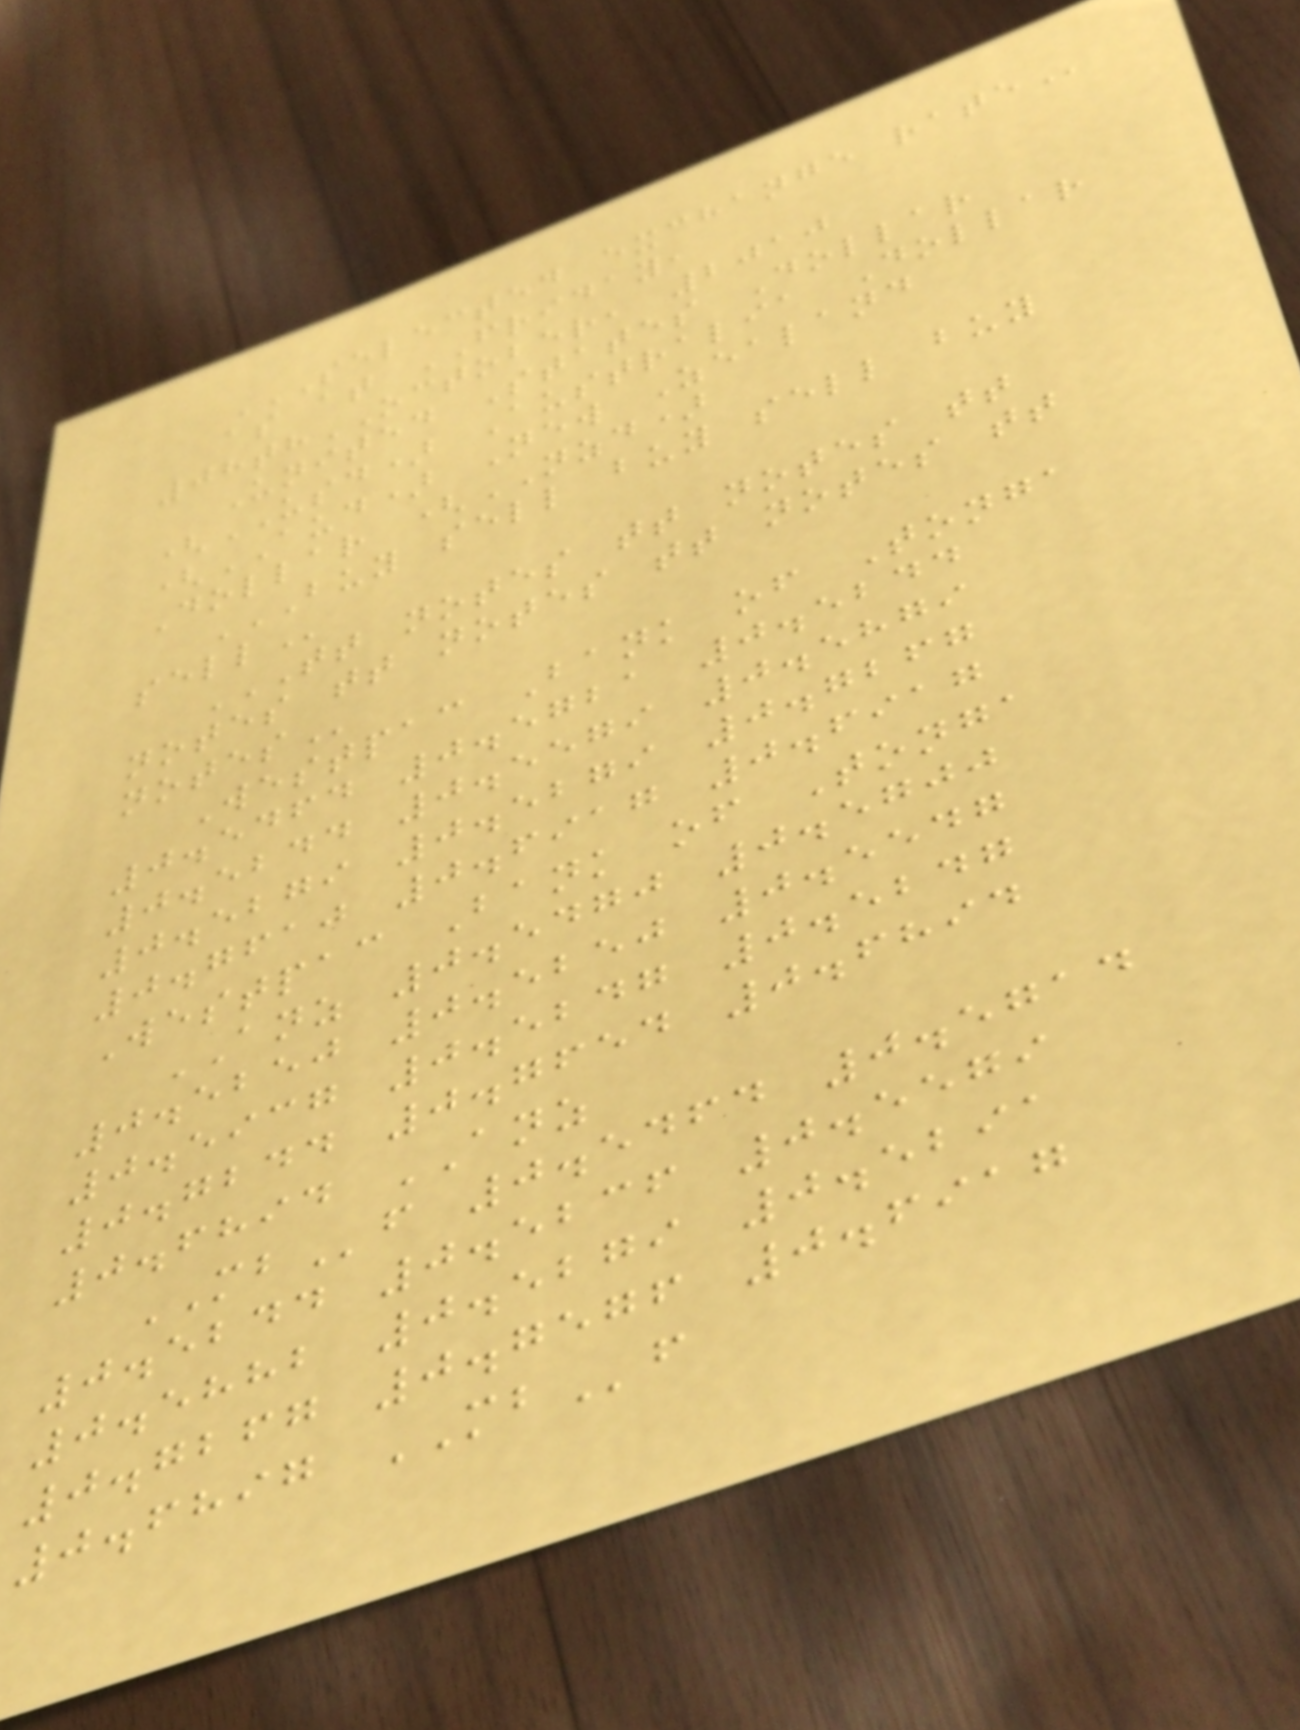SELECTED EXCHANGE RATE
as at FRIDAY,
08thOCTOBER, 2010
United States Dollar
(USD) Australia Dollar
(AUD) New Zealand
Dollar (NZD)
BUY SELL BUY SELL BUY
SELL
TT NOTES TT NOTES TT
NOTES TT NOTES TT NOTES TT
NOTES
Westpac Bank of Tonga
0.5464 0.5721 0.5244
0.5244 0.5579 0.5879
0.5279 0.5279 0.7267
0.7610 0.6917 0.6917
Westpac Bank of Tonga
ANZ 0.5470 0.5700
0.5250 0.5250 0.5547
0.5937 0.5247 0.5247
0.7244 0.7654 0.6894
0.6894 ANZ
MBf 0.5464 0.5714
0.5244 0.5236 0.5579
0.5882 0.5279 0.5291
0.7267 0.7576 0.6917
0.6897 MBf
